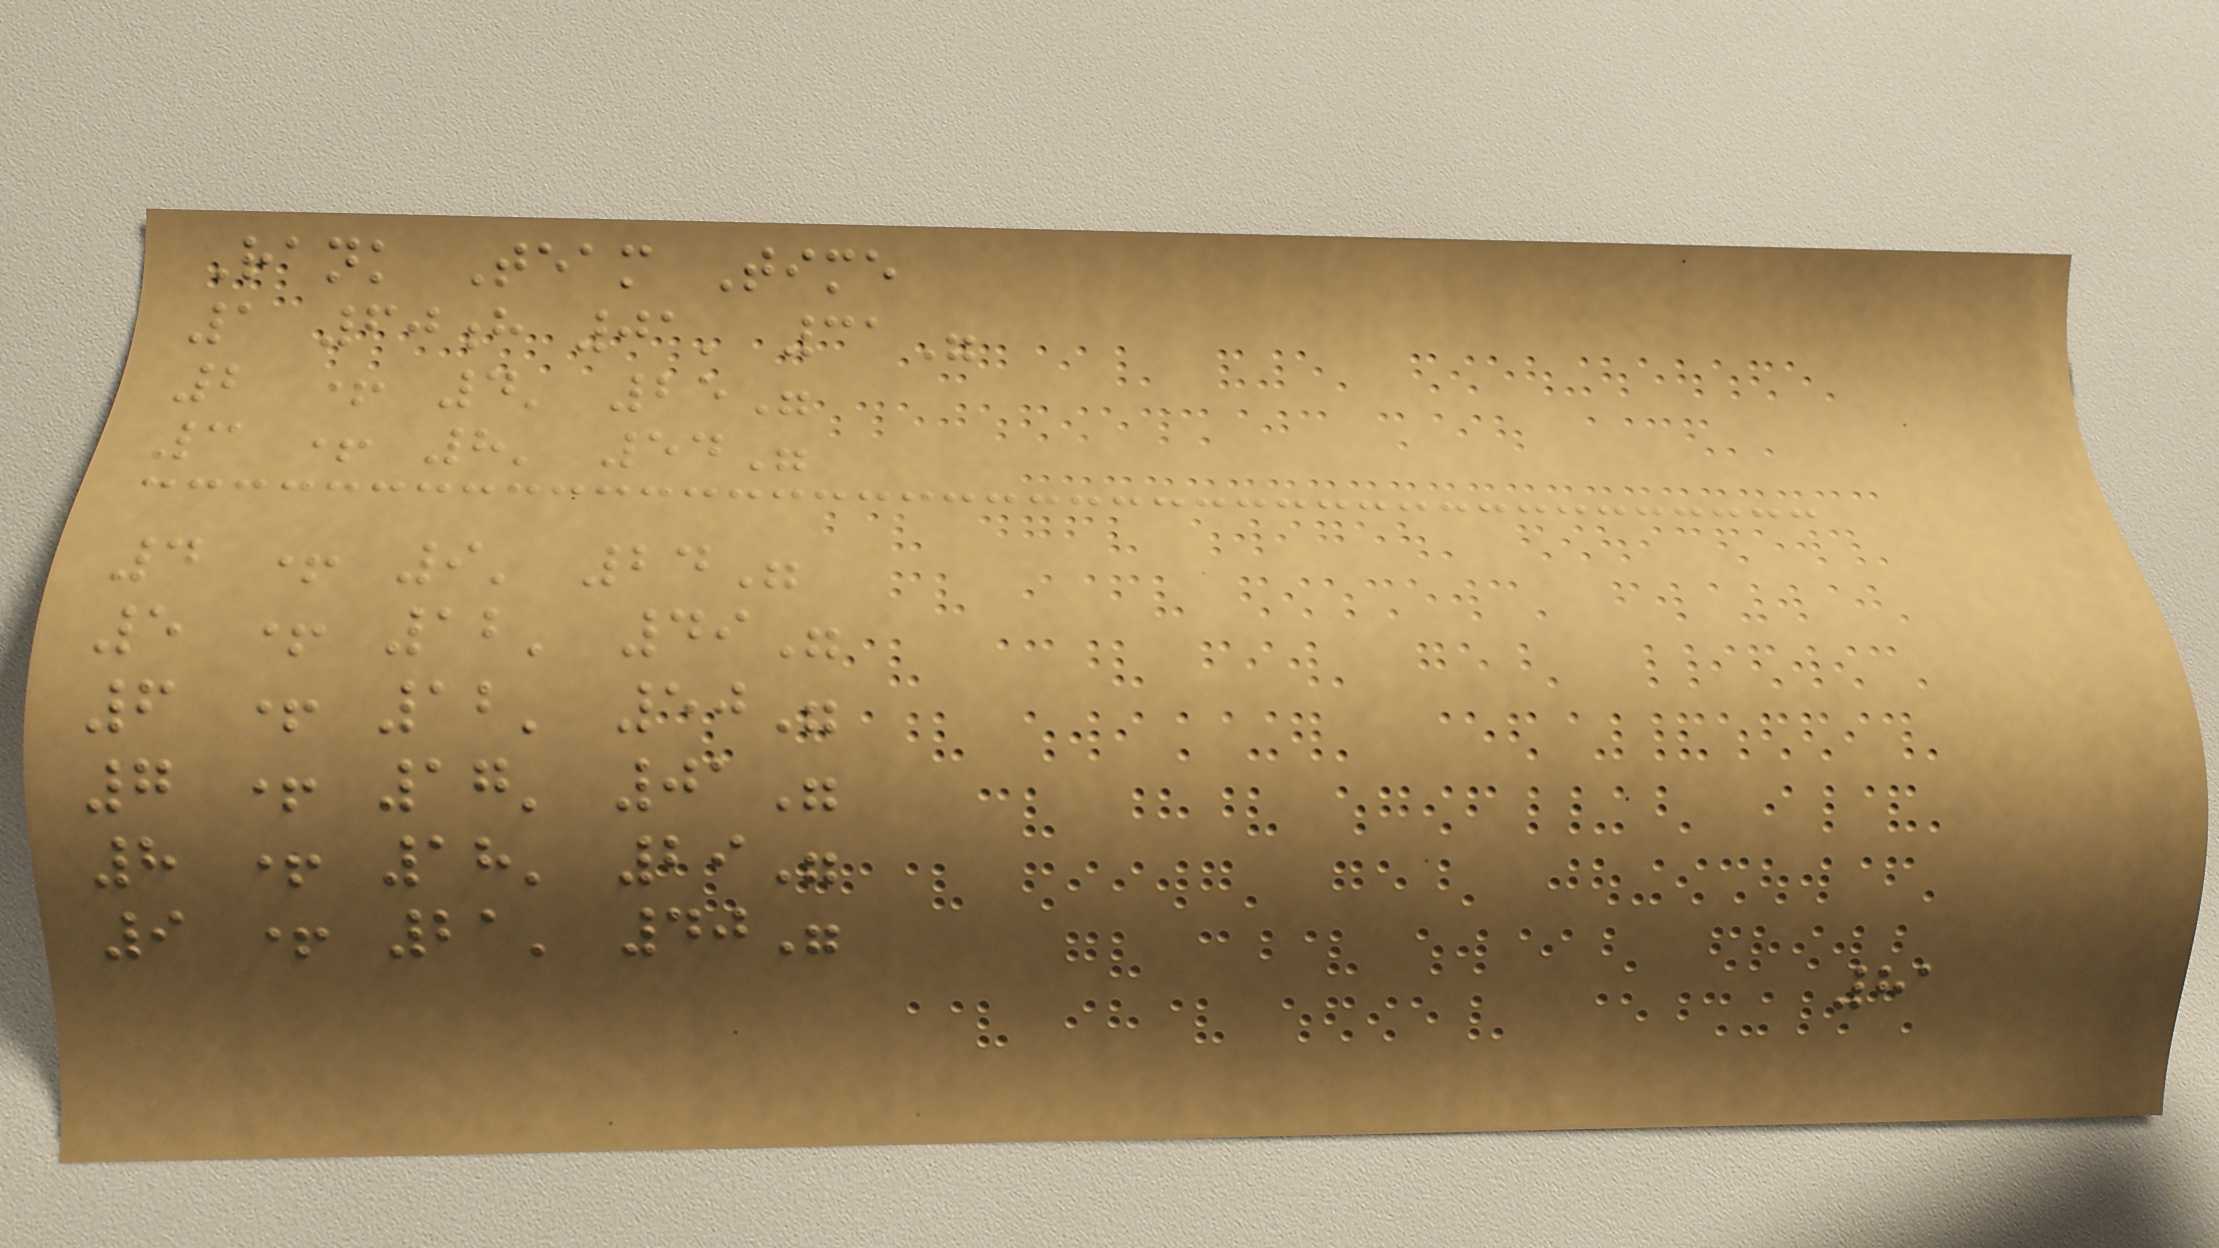Rank Team Time
1 60h 01' 31"
2 + 4' 25"
3 + 8' 54"
4 + 9' 24"
5 + 12' 49"
6 + 12' 50"
7 + 17' 01"
8 + 18' 29"
9 + 21' 40"
81
